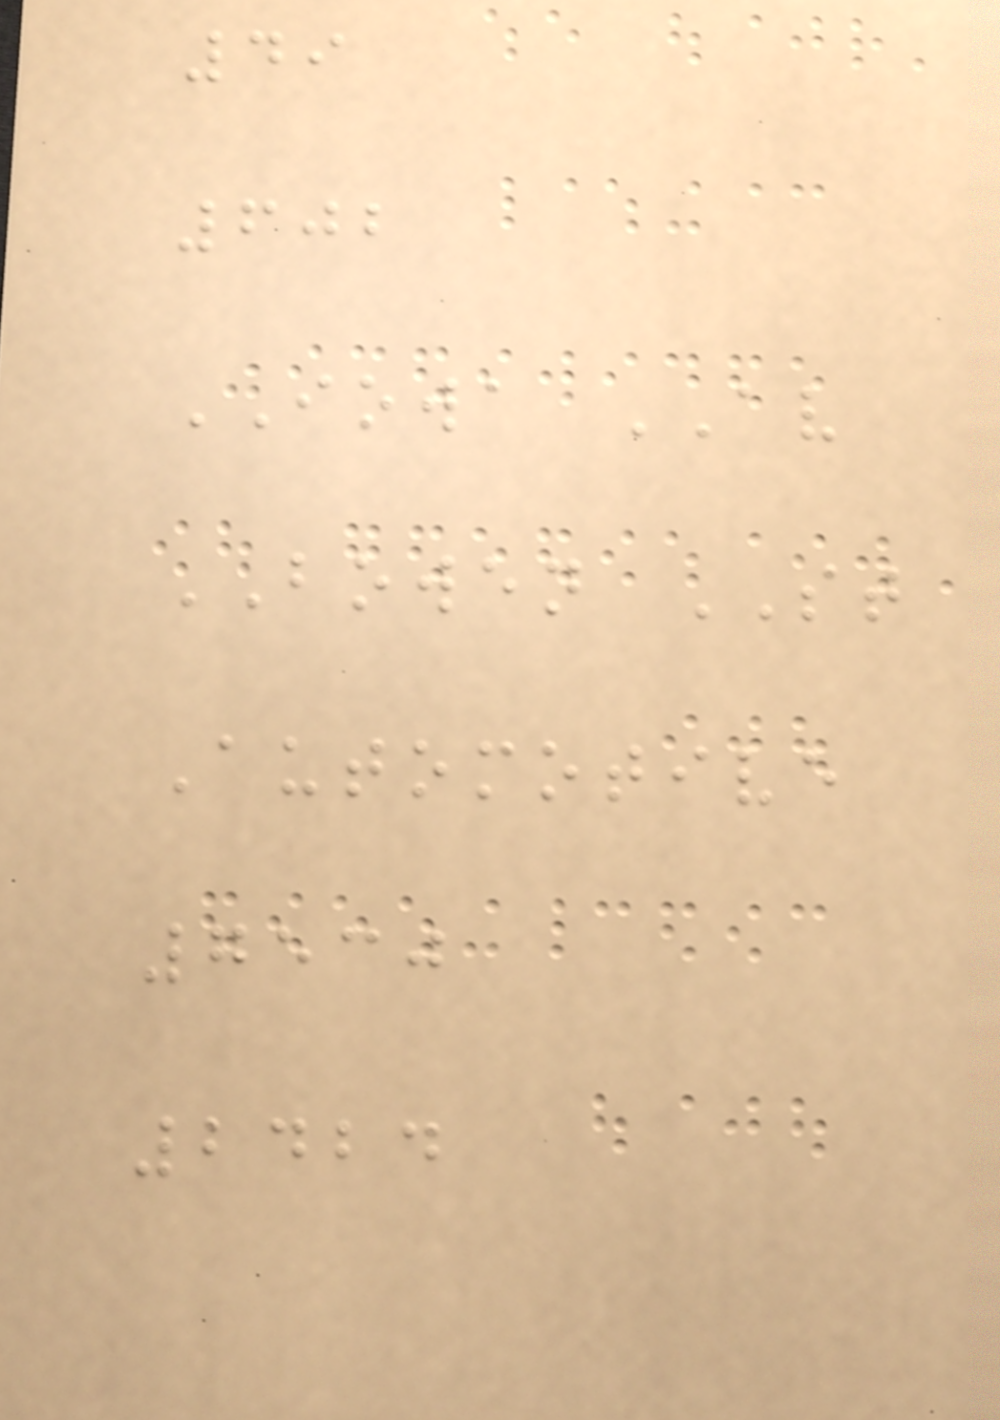49
602
IOWA AV
BOWEN ST
Automotive
7530
2424
